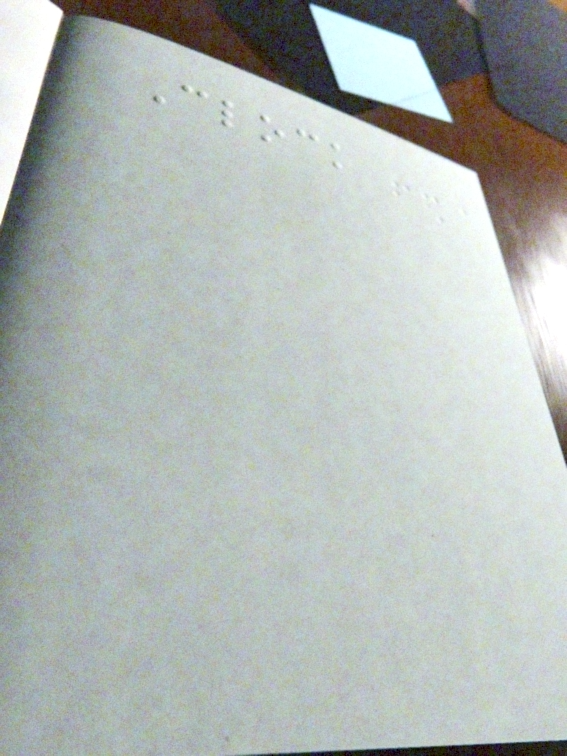Clock
